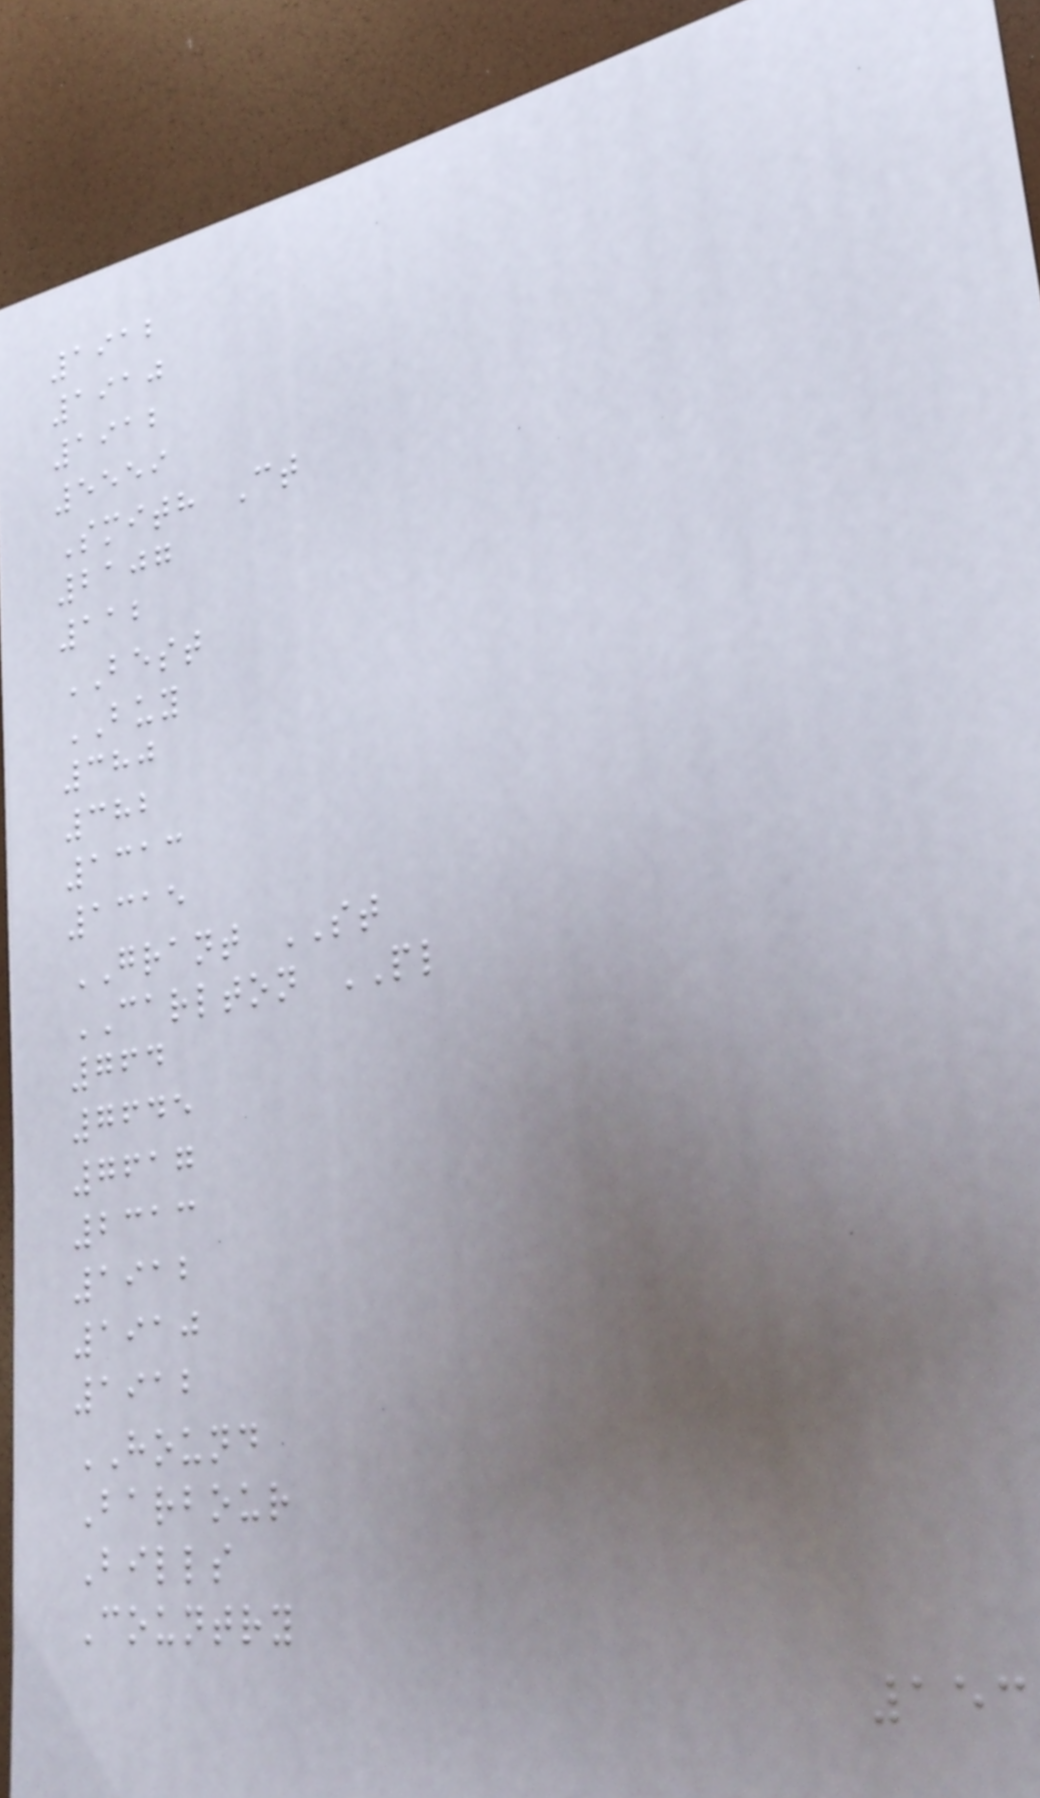1912
1910
1912
5559
Smith Ct
2107
112
BEST
BUY
380
382
1313
1315
GRANT ST
CARLTON PL
764
7645
7617
2313
1912
1910
1912
HOUND
Barbour
Bills
Country
153
